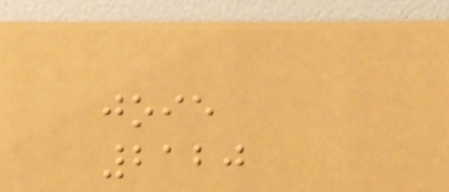joie
2120
